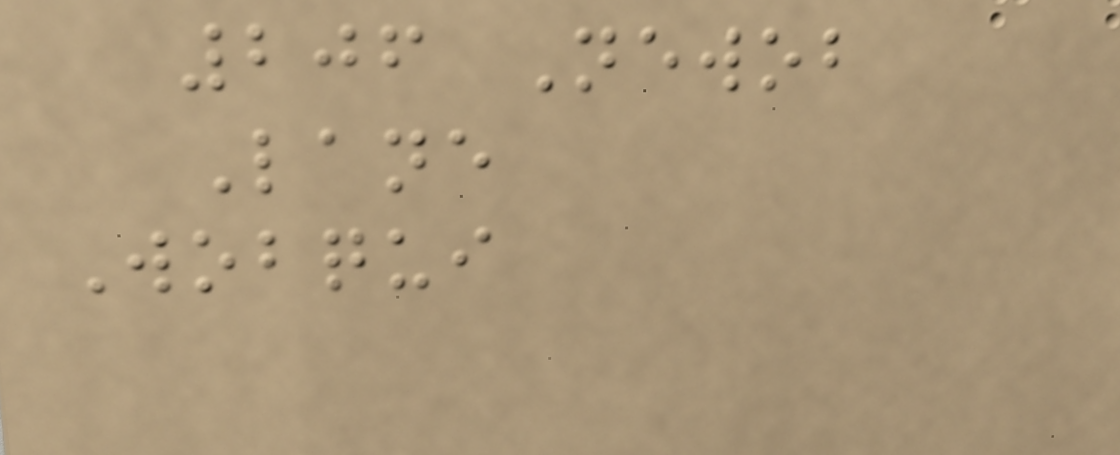206 Newob
Lane
Wobqui
